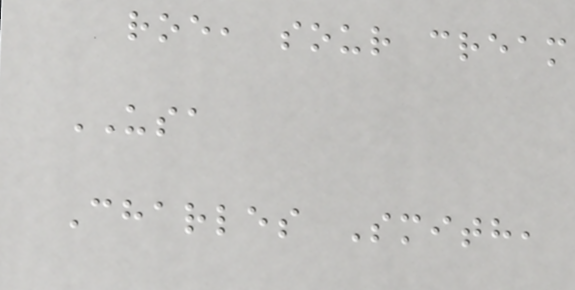roe, sour cream
USA
Charles Smith,
